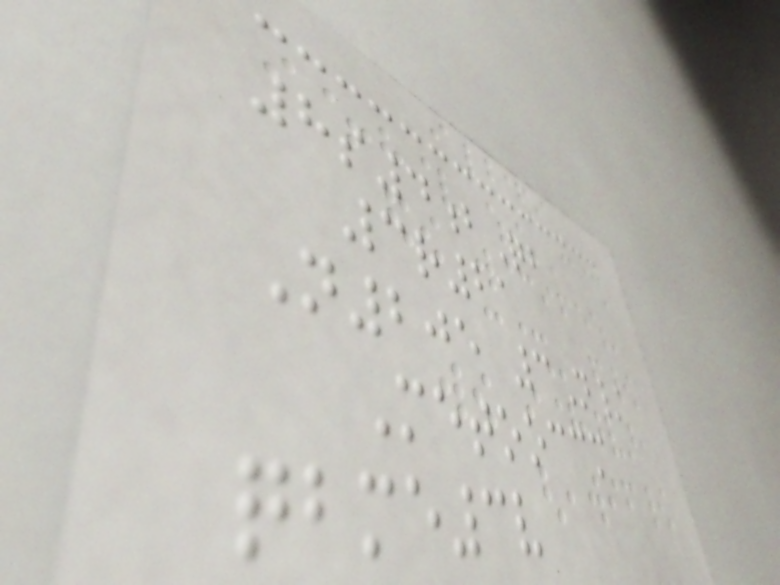8s4bQb
3r21
N205 3N/
Metooccm
qbme3v
